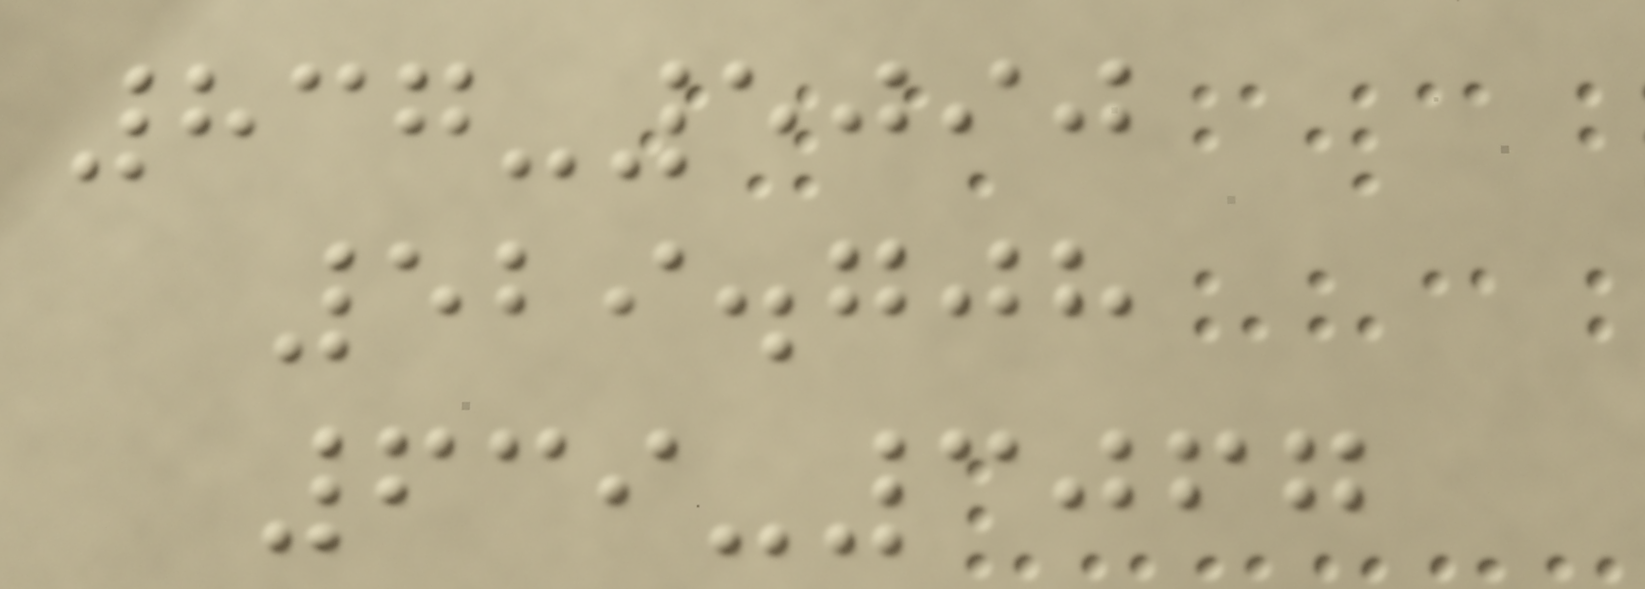837-5090
529.708
639-3067
